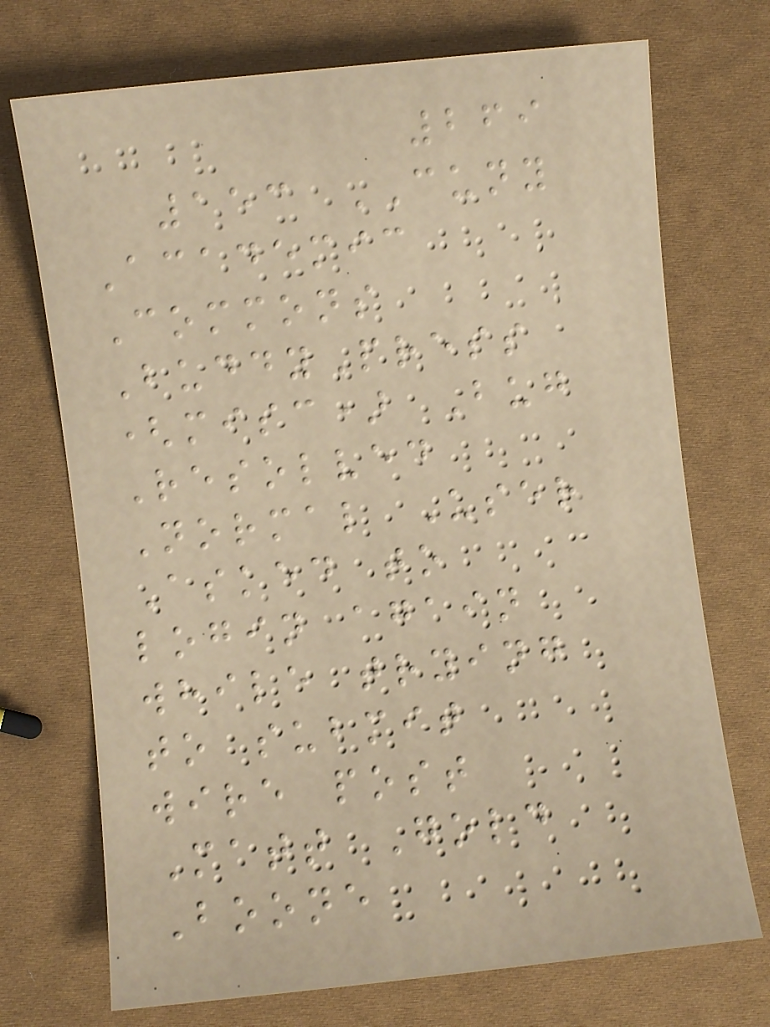269
153 CUNY
Academic
Commons
BuddyPress
(misc) Bug
Resolved
Normal User
Asked to
login again
while trying
to submit
wire post
Matt Gold
Boone
